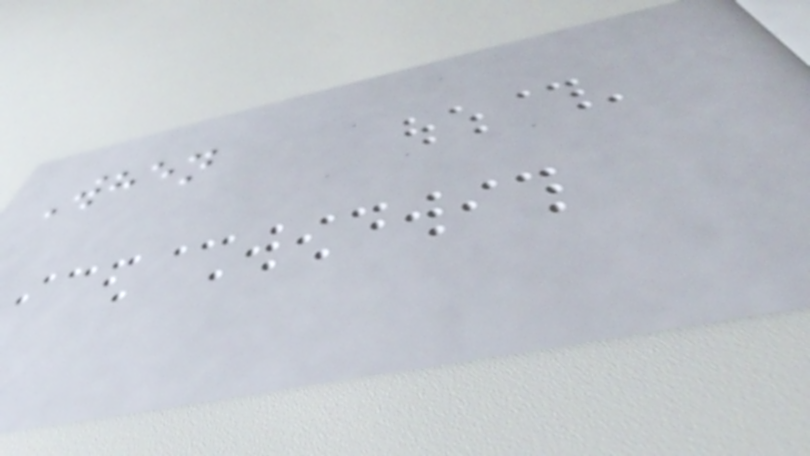When
